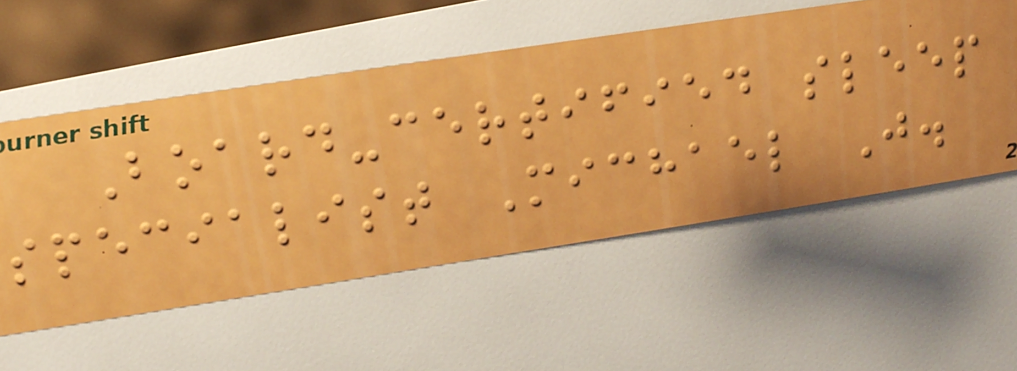Board-certified sleep
specialist Michael J.
